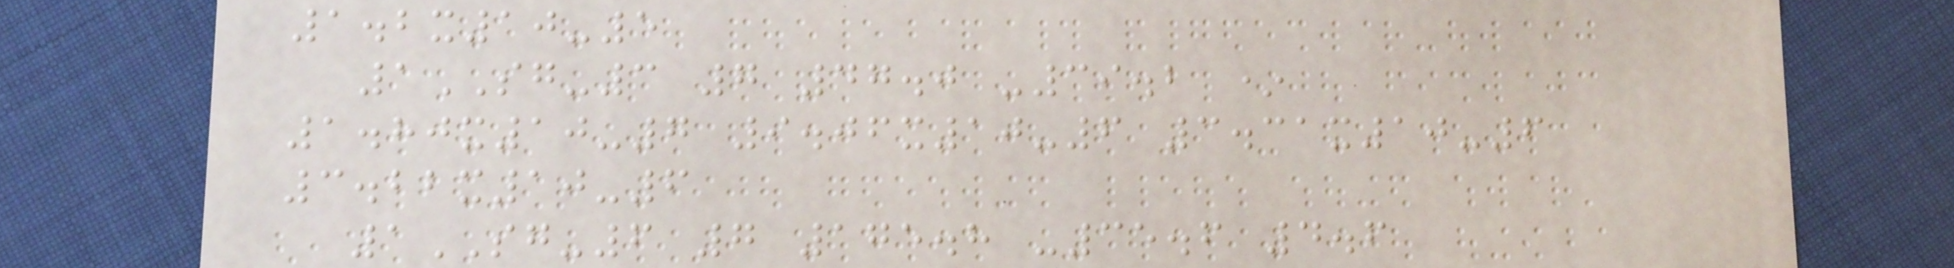1.2x10-5
1SG-3 7 47.0 -39.2 *
1.80x10-7 9.06x10-6 3.31x10-6
3.22x10-6
1SG-6 7 175.8 -35.6 4.6
